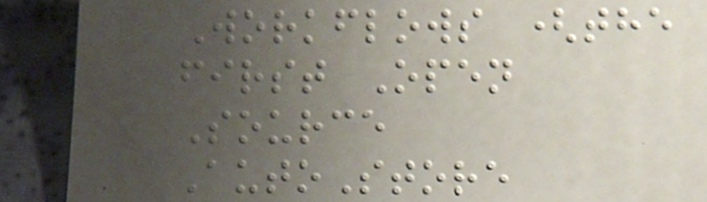Workflows (the
first Open
Source
AutoStore
